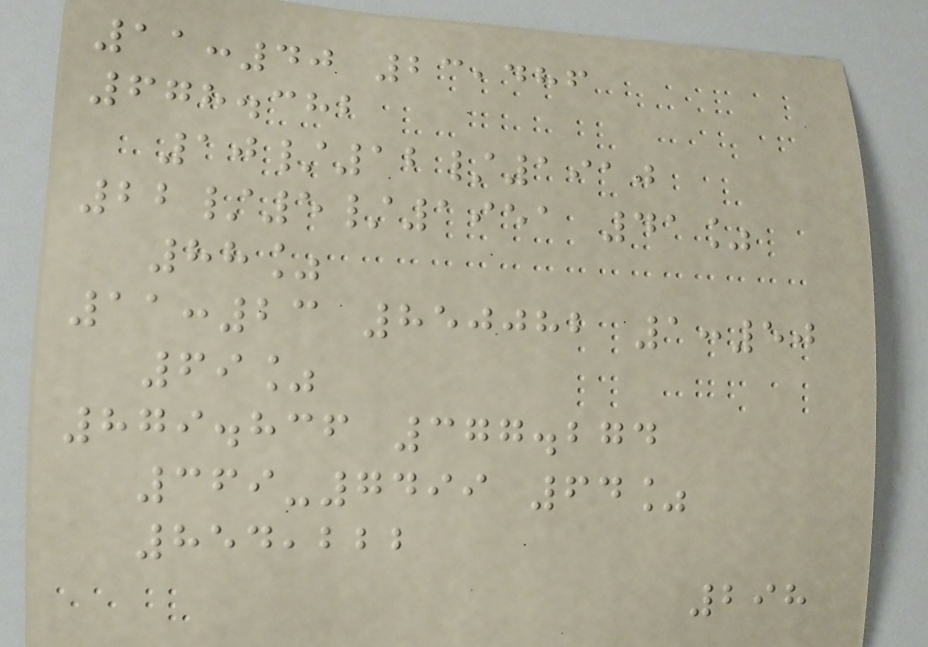11:40 23,486
678.382
10/12/1910
22/5/1951 41%
88%
11:23 850082 1:50
69%
879.836 377.274
369-7499 64%
854,222
298
